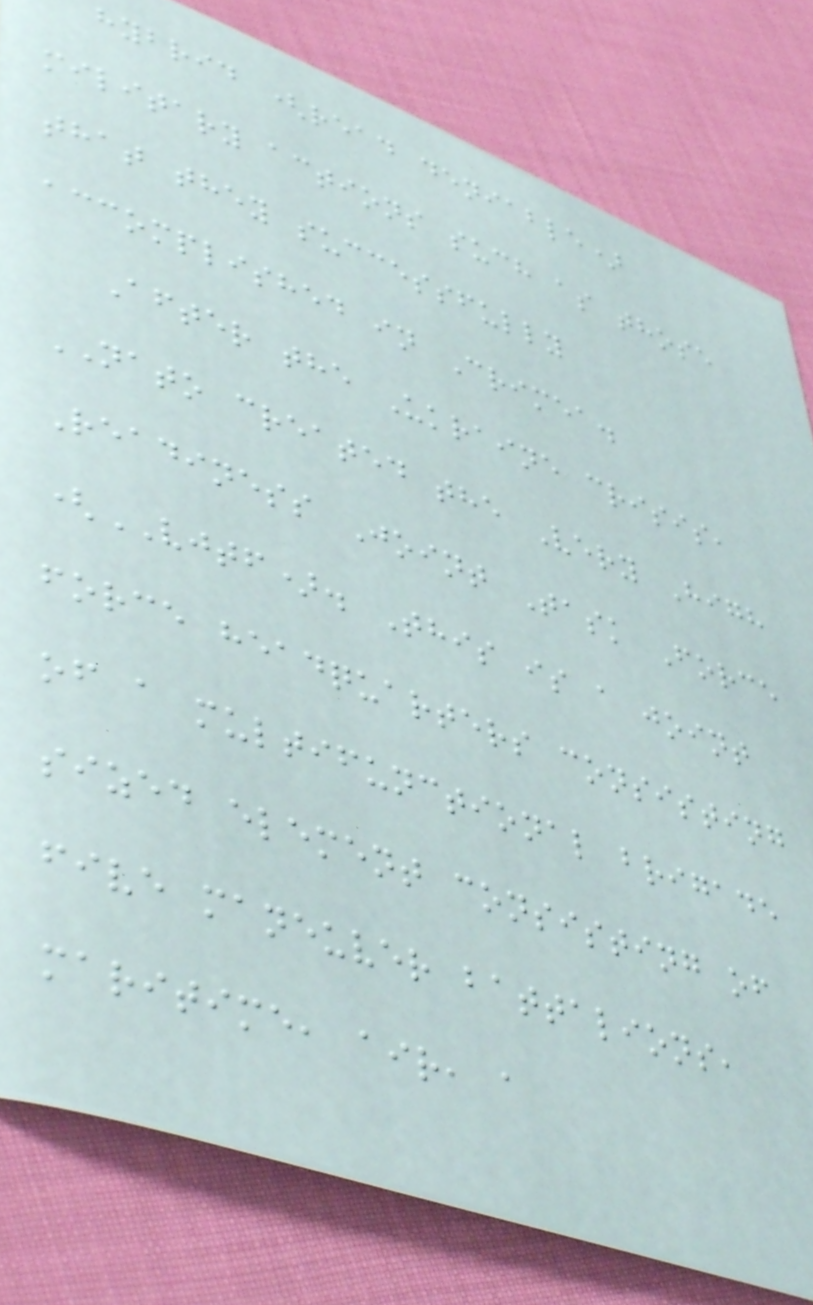hybrid (read deniable)
military actions such as those
that they successfully
accomplished in Crimea.
After the Ukraine crisis,
NATO created the Very High
Readiness Joint Task Force
(VJTF). This is a joint
force headquarters consisting
of a multifunctional brigade
sized element consisting of
five maneuver battalions,
maritime, air, a
